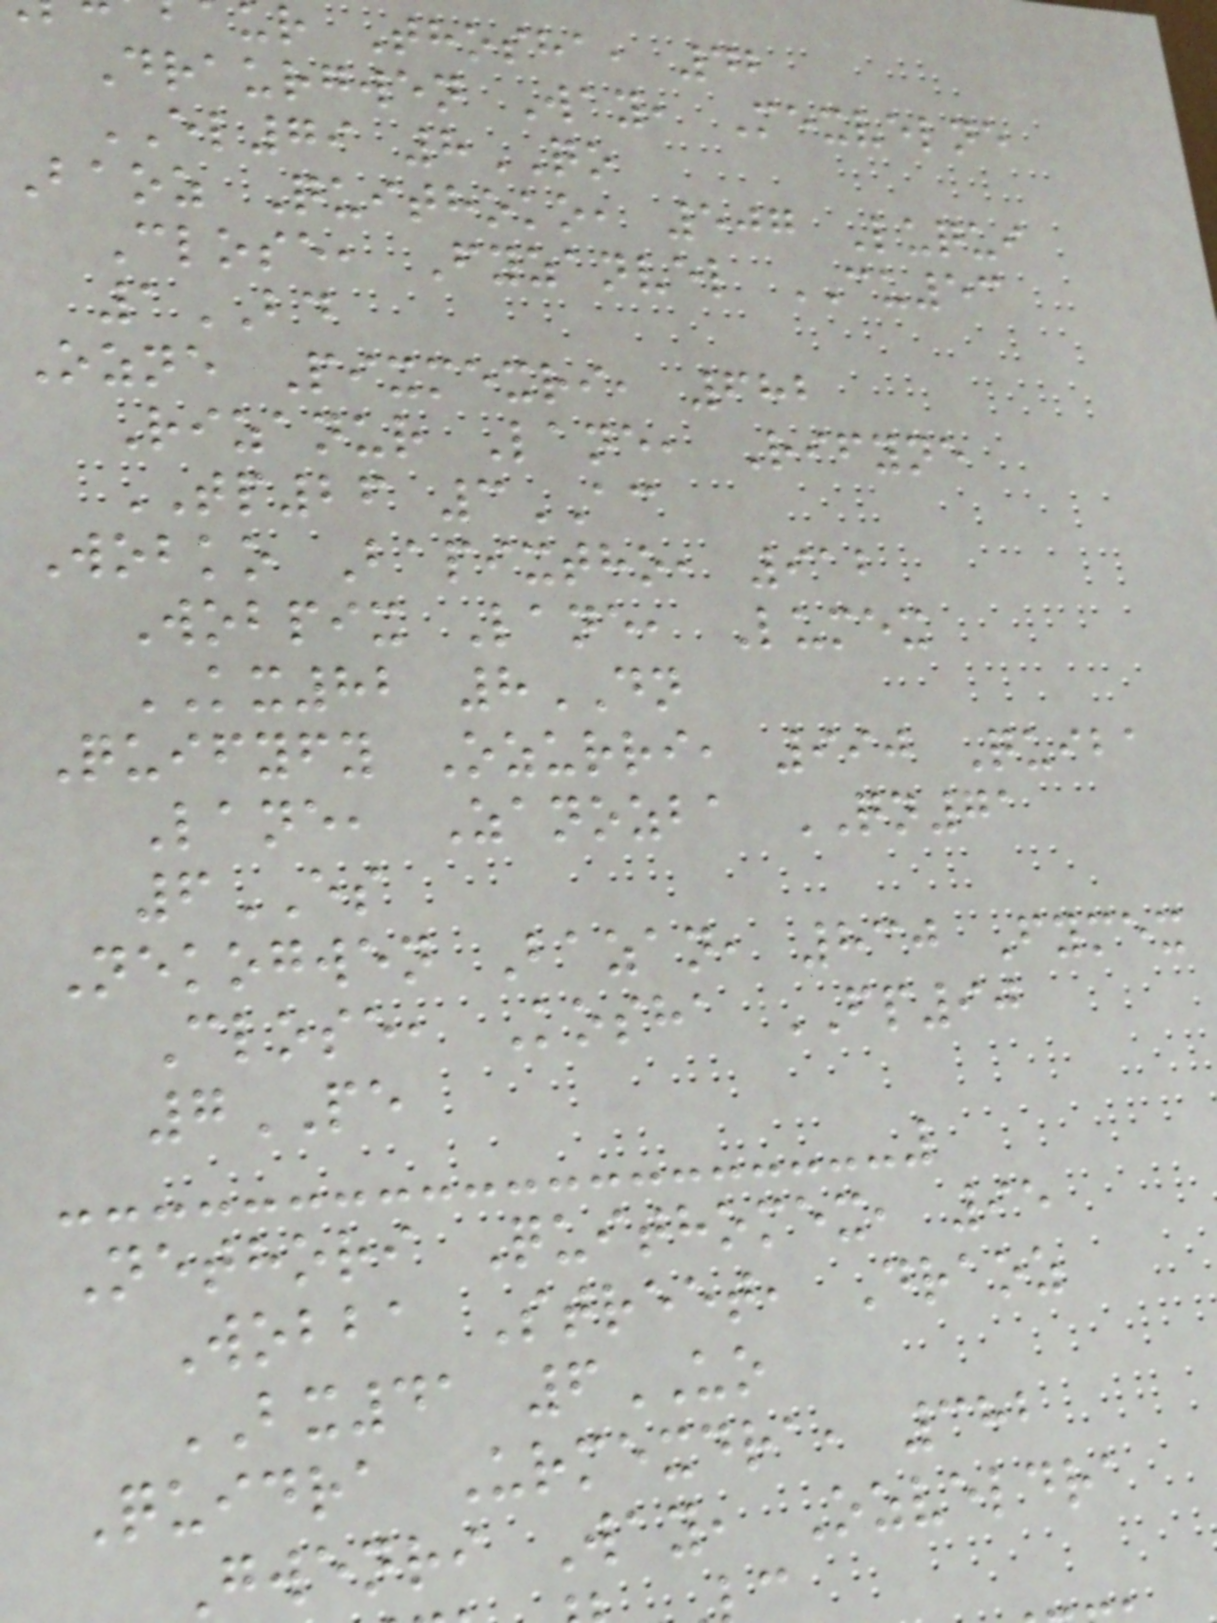r Thosha, 42
Draurgwen Way, Mexvelne
EL79 8QO
Baoz Quithoko, 507 Luqui
Close, Fyzanvel CU53
1BD
Ozne Pixmexri, 682
Rizanur Lane, Rifyne
TP26 3AC
Wobko Bapixtho, 912
Wobpix Lane, Lumex
KX82 8DN
Quifyfy Ozurri, 990 Quiba
Lane, Zanozba QN71
6ES
Nekogwen Bazan, 830 Fymex
Close, Kosha FP90
7PE
Nethori Quithomex, 95
Wobba Street, Draoz
BX41 6UO
Quidra Urmexdra, 382
Gwenri Way, Ozveldra
